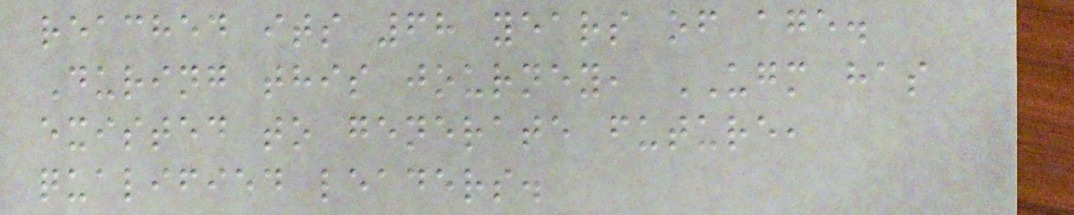reached its 68 years of age.
During this journey, UGM has
existed to generate future,
qualified leaders.
